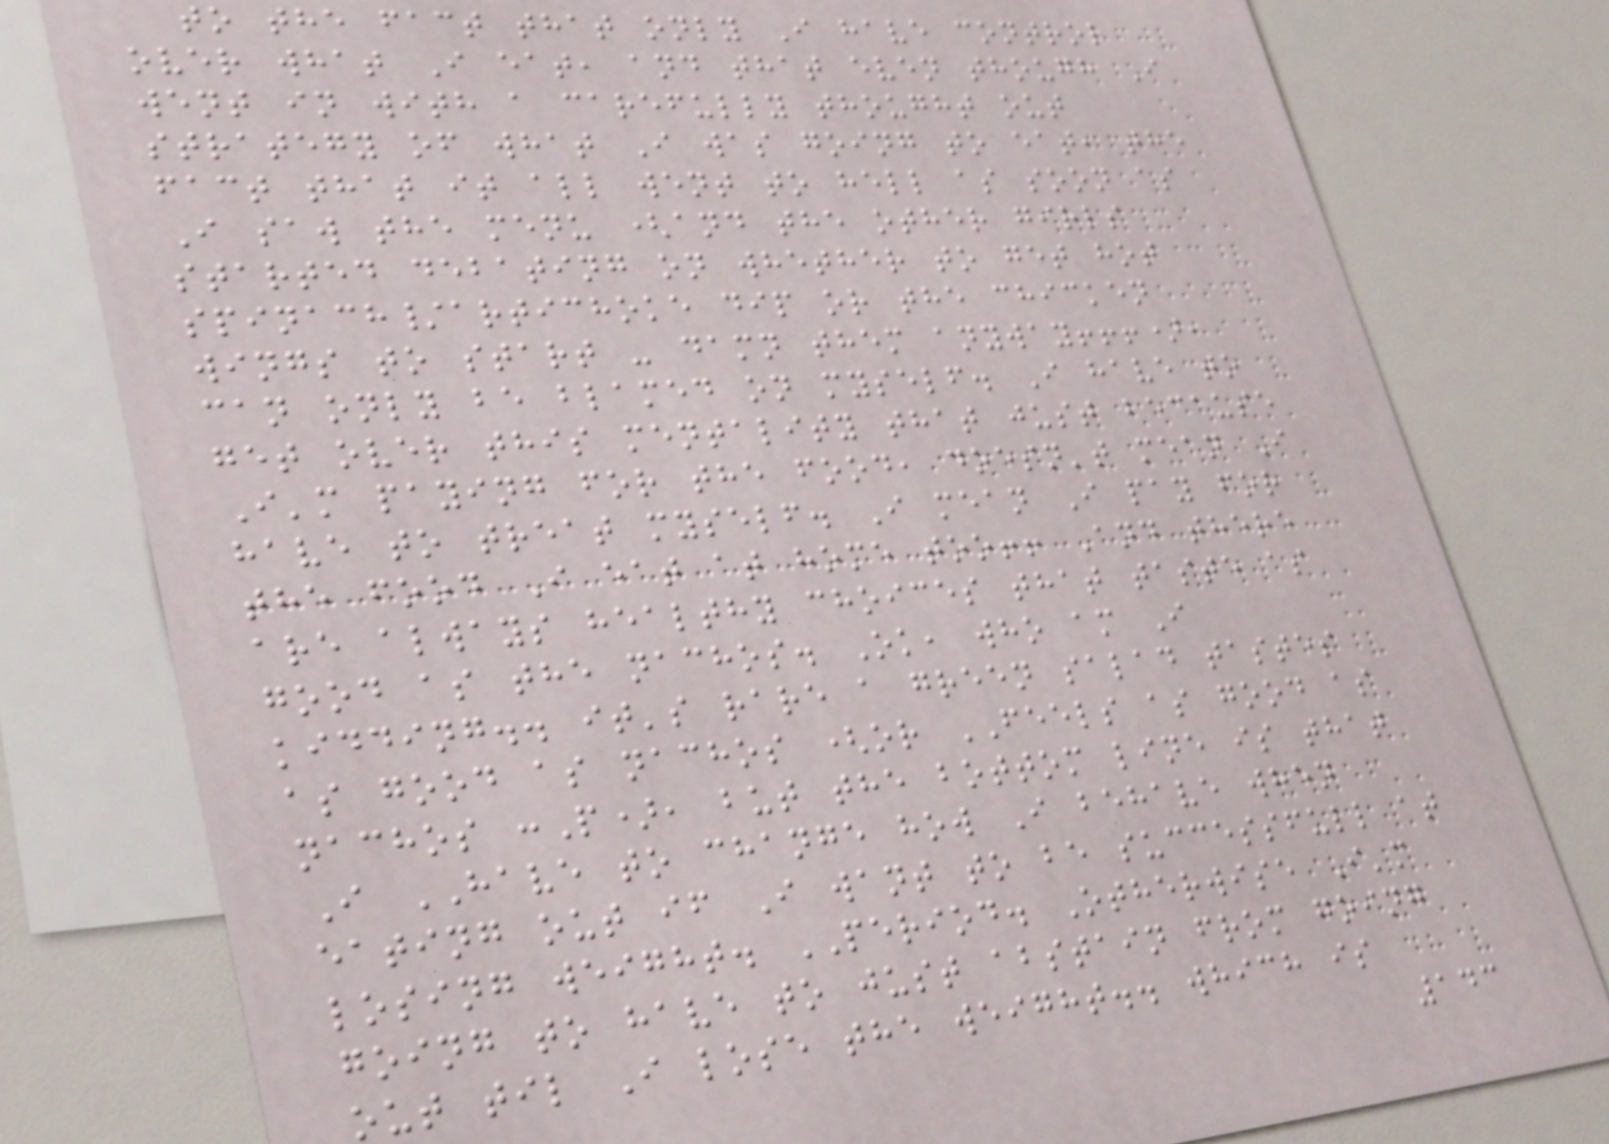to the fact that only I have control
over what I eat, and that even though I
went in with a carefully thought out
strategy of what I was going to eat, the
fact that it all went to hell as soon as
I saw the menu (and the other girls
started debating on whether to get hot
spinach/artichoke dip or the chicken
wings to start - damn them anyway!!!),
can only be blamed on myself. I have to
get over this mentality that just because
I'm paying for the food, doesn't mean I
have to treat myself. I mean I pay for
the food I eat at home too!! And there
are always healthy choices that taste as
good as the nachos. Ok, who am I
kidding.. it's rare a green salad tastes
as good as nachos (or FEELS as good as
nachos :P), but the bottom line is that
I HAVE to change how I behave when
eating out if I want to be successfull at
losing weight. PERIOD. Otherwise I'm
going to have to just abstain from going
out til I lose the weight.. which is
143
